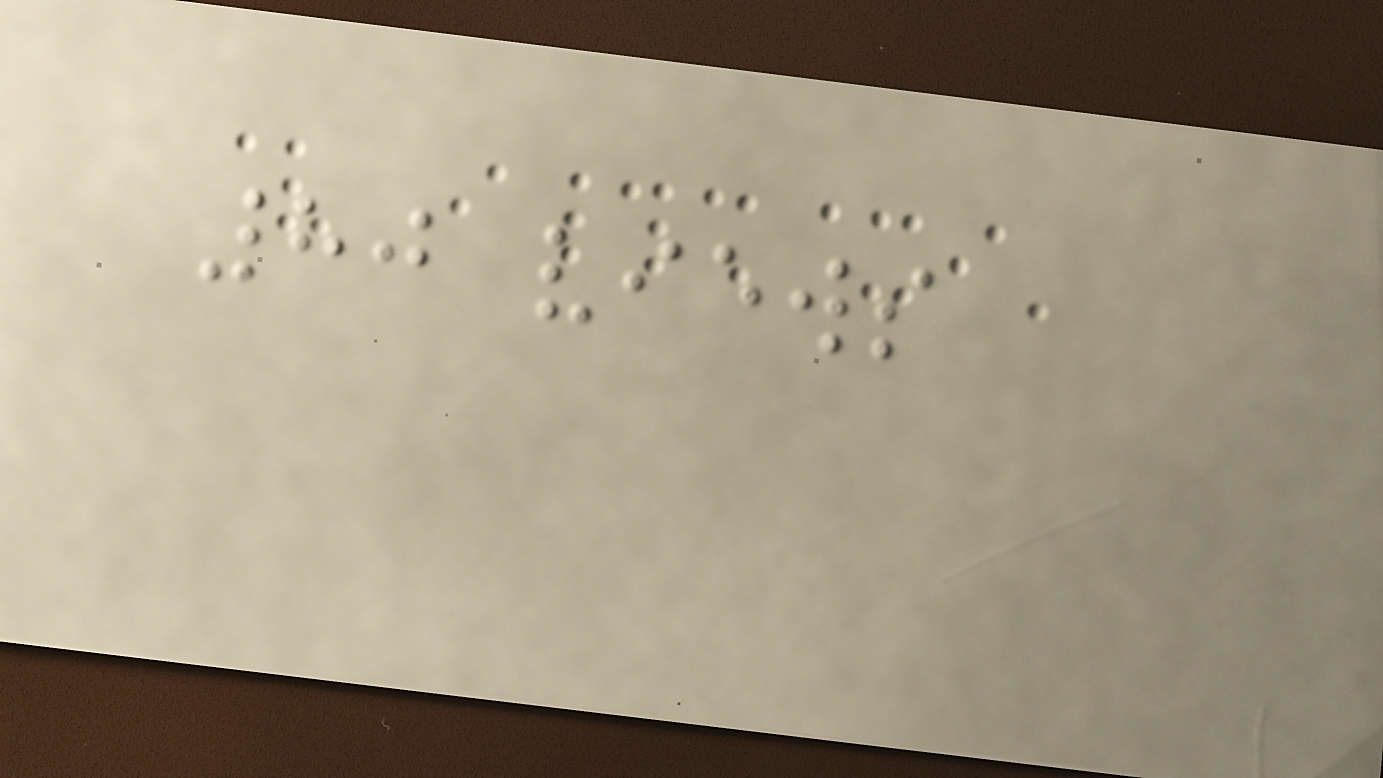80 views
